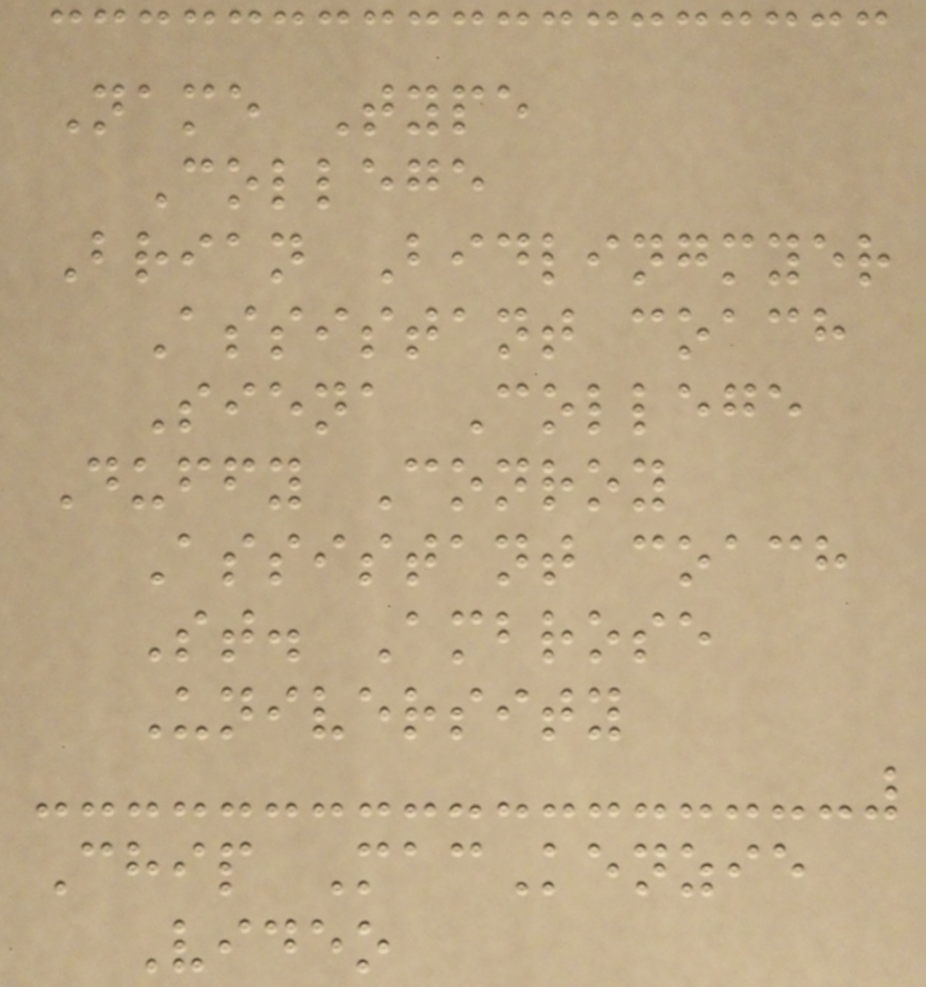Name Type
College
Brian Bidlingmyer
Assistant coach
Siena College
Duffy Conroy
Assistant coach
St. Ambrose
University
Chip MacKenzie
Video
